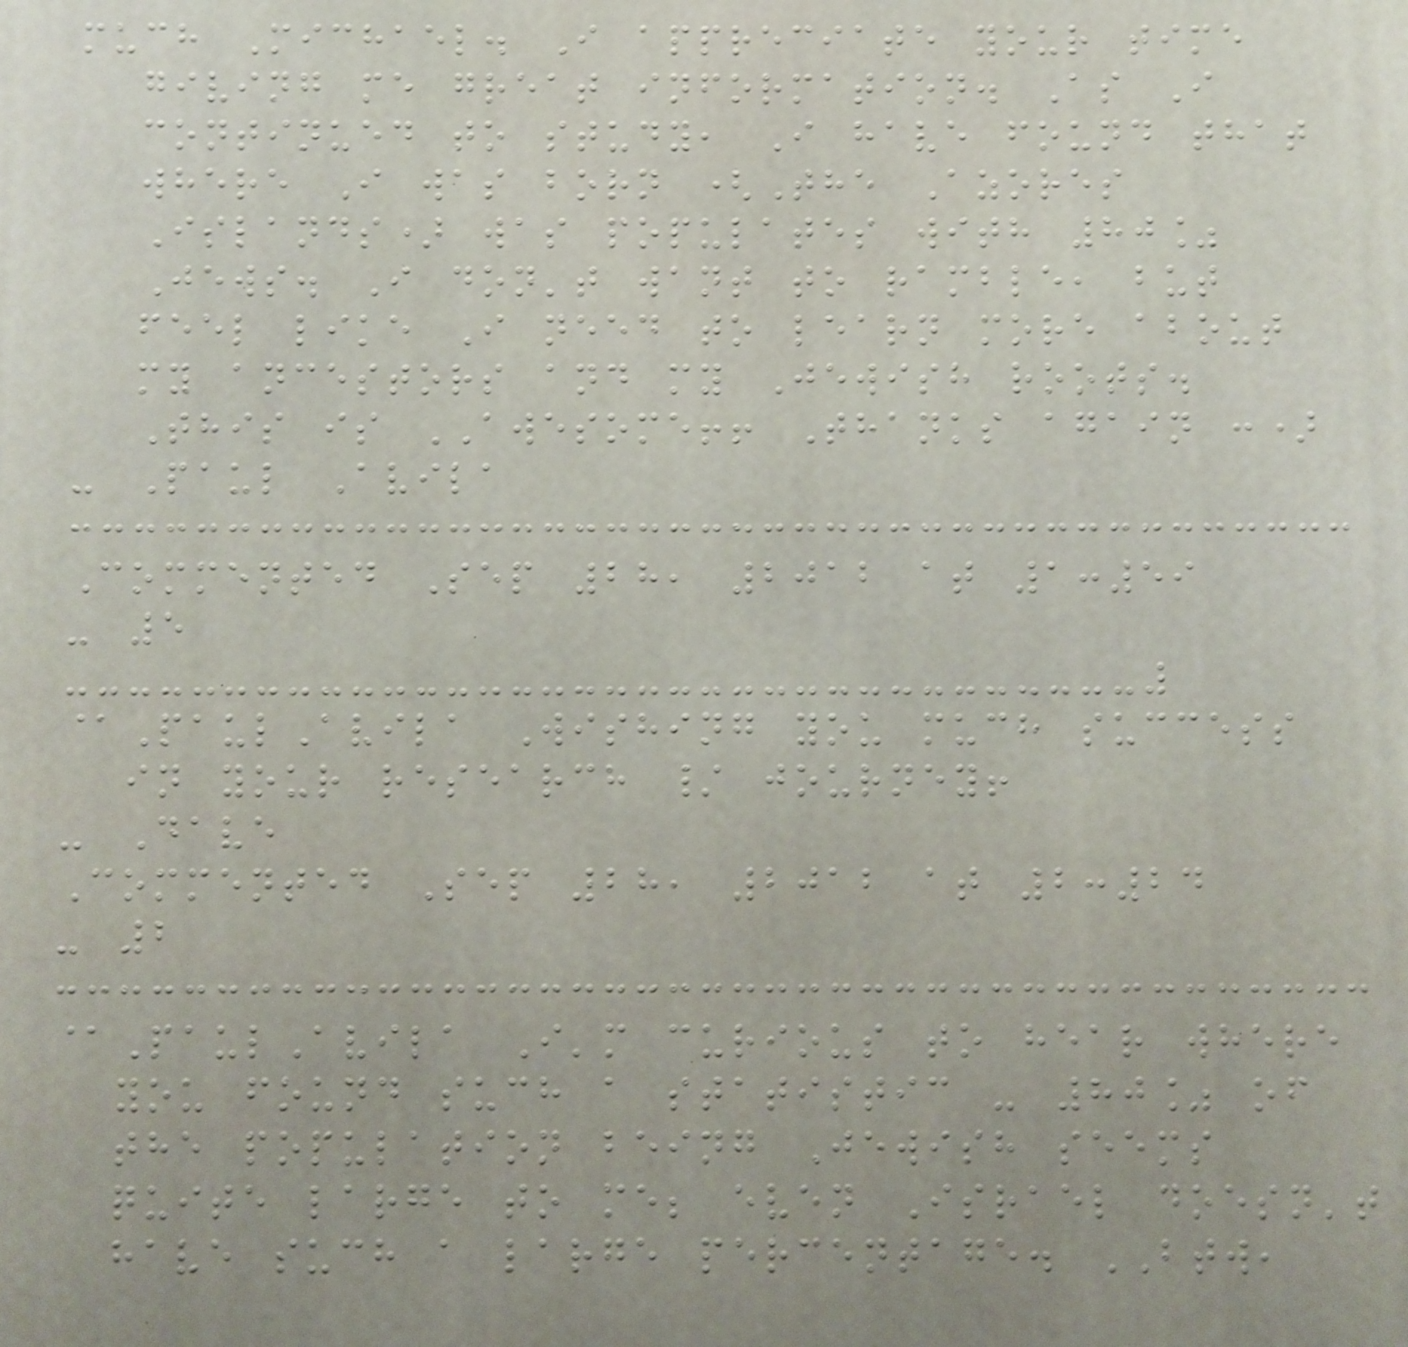much Michael. I appreciate your time
giving me great information. As I
continued to study, I have found that
where I was born (The Azores
Islands) was populates with 80%
Jews. I don't want to ramble, but
feel like I need to learn more about
my ancestors and my Jewish roots.
This is AWESOME!! Thanks again :)
- Paul Avila
Commented Sep 28, 2012 at 1:59
- 5
@PaulAvila Wishing you much success
in your research / journey!
- Dave
Commented Sep 28, 2012 at 2:24
- 2
@PaulAvila I'm curious to hear where
you found such a statistic - 80% of
the population being Jewish seems
quite large to me; even Israel doesn't
have such a large percentage. BTW,
